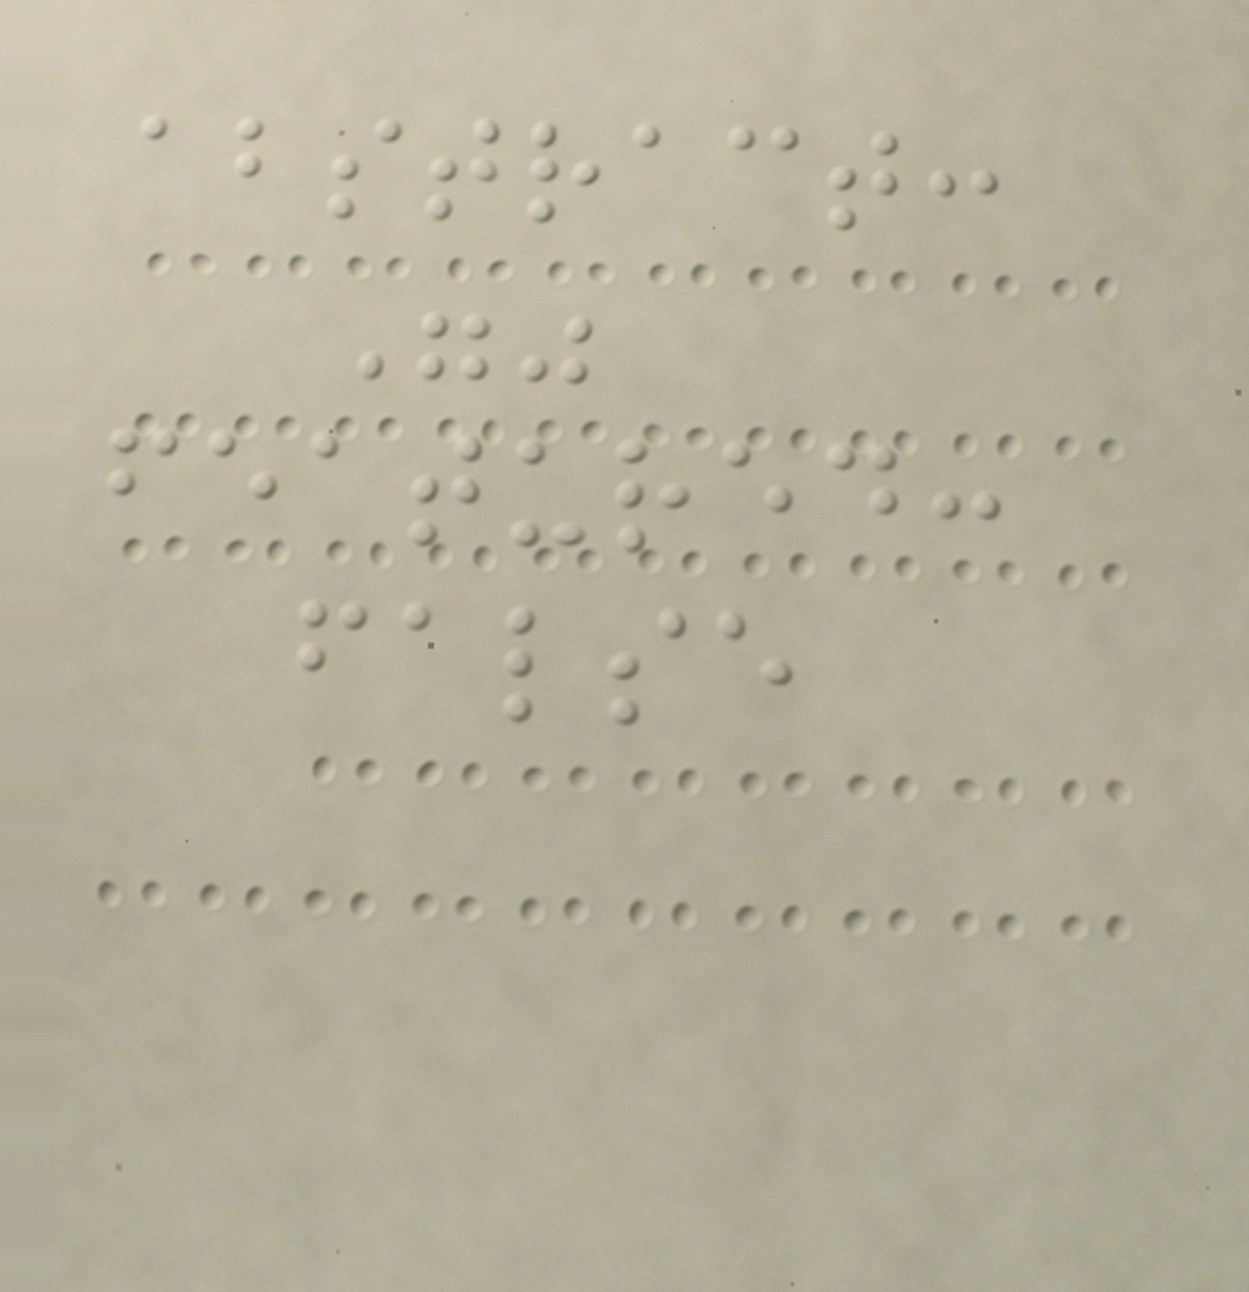abstract:
""
featured:
false
